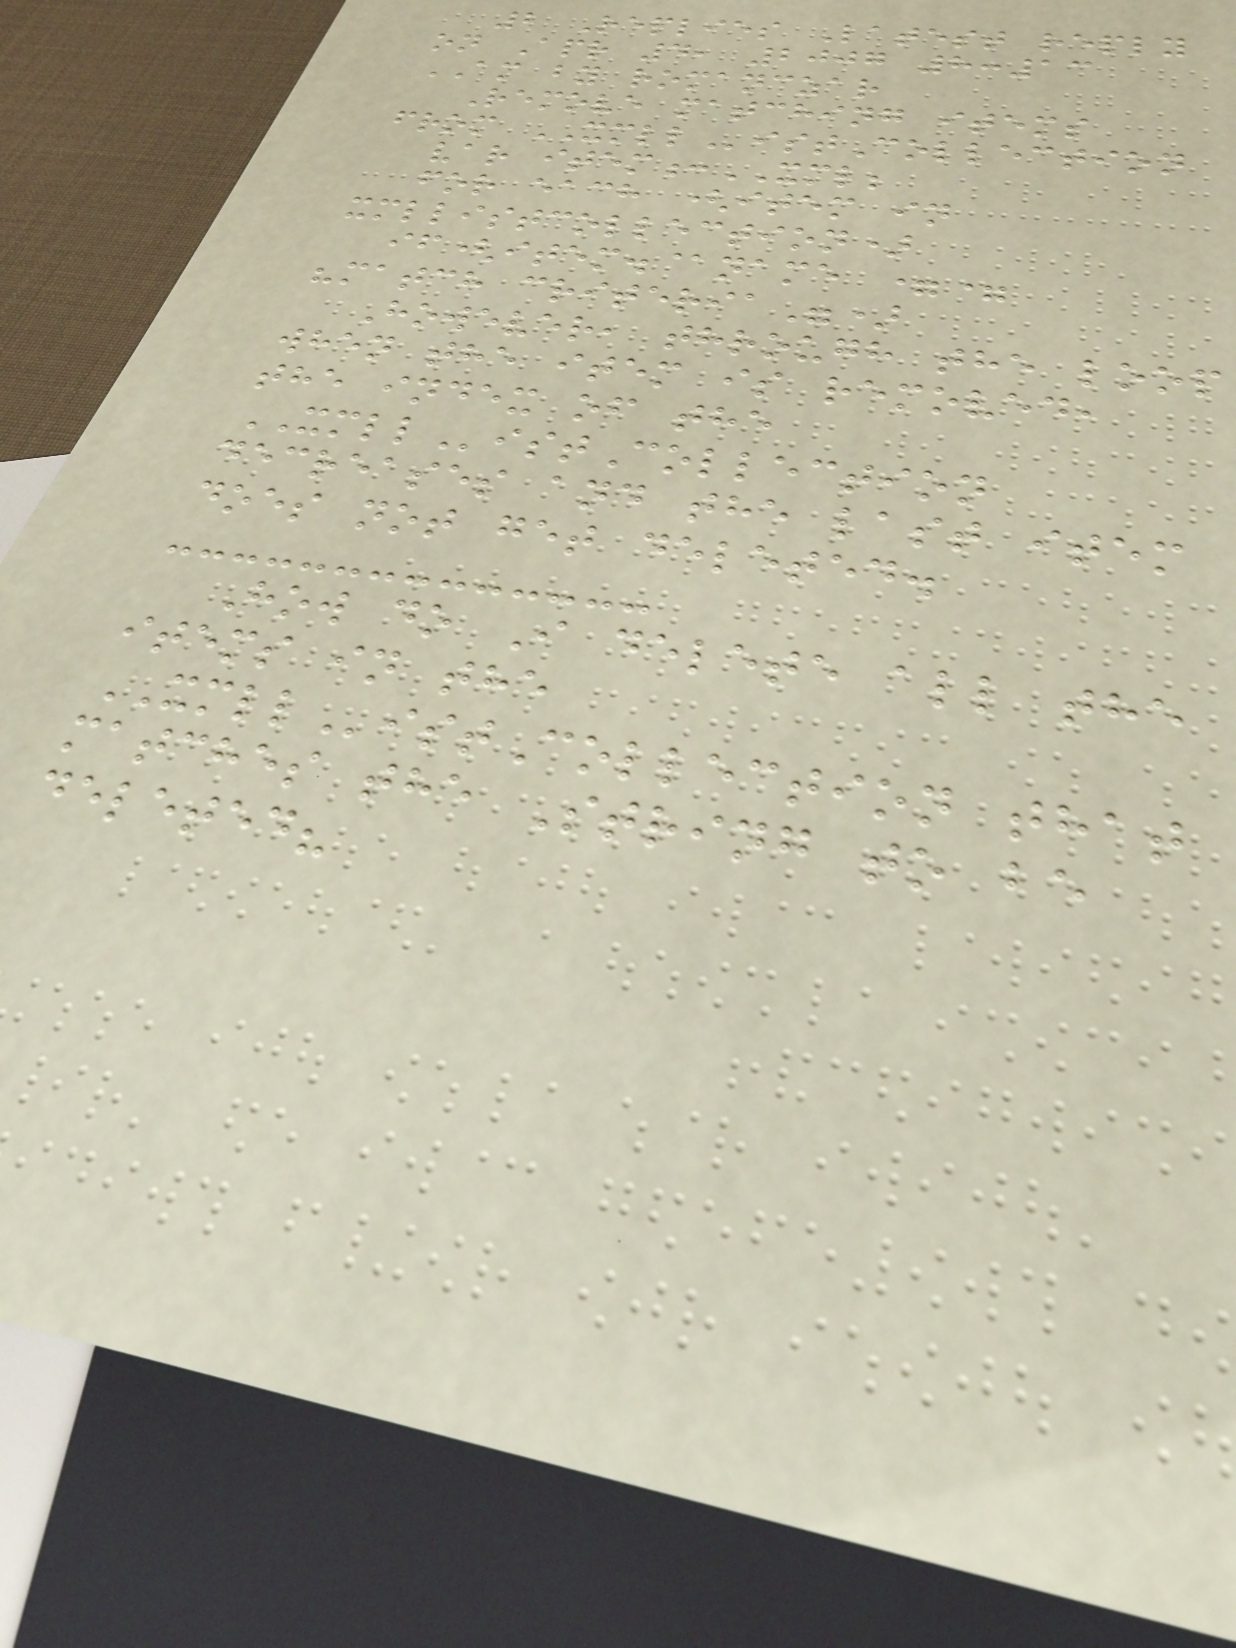2 Replies Latest reply
on Apr 4, 2007 8:13
AM by romanczar
Remove matching items
from XMLListCollection
var item:XML;
for each (item in
xmllistcollection)
if(item.@name ==
"match criteria")
However, through the loop
when the item is removed,
the index of the
XMLListCollection
decreases and the last item
does not get deleted.
How do I delete all the
items in the
XMLListCollection that
matches the String to be
deleted?
